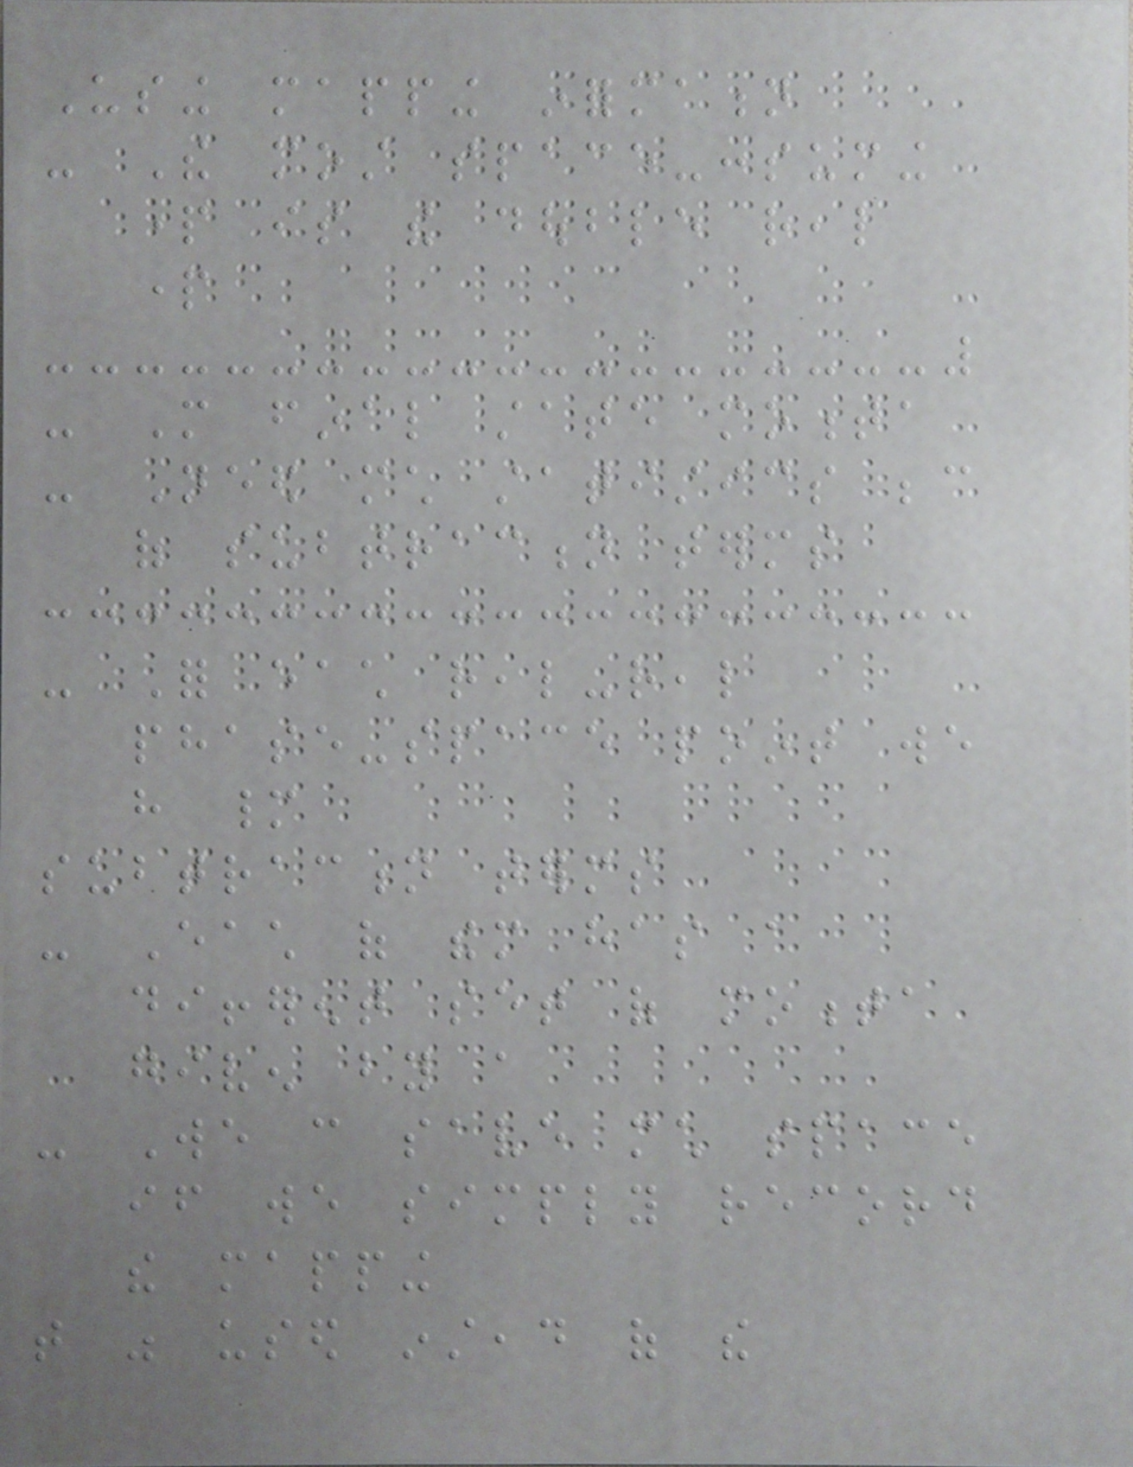Using mapping information
- The most space-consuming
part is the double real
part
- More final state momenta
- Need much statistics because
of subtraction terms
- For each real-real
phase-space point we
have many
subtraction terms
- Each of them has a
different set of momenta
given by a
- We can save much space
if we simply record
the mapping
that was used instead of the
